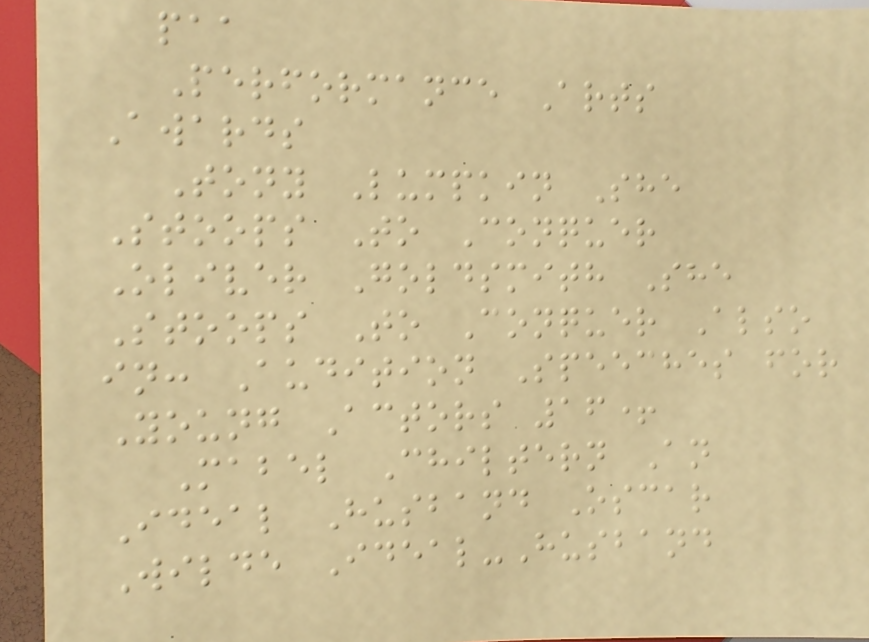paa
Performance Arts
Awards
Tony Lumpkin She
Stoops To Conquer
Oliver Goldsmith She
Stoops To Conquer Also
in: Audition Speeches for
Young Actors 16+
Mabel Chiltern An
Ideal Husband Oscar
Wilde Ideal-Husband
